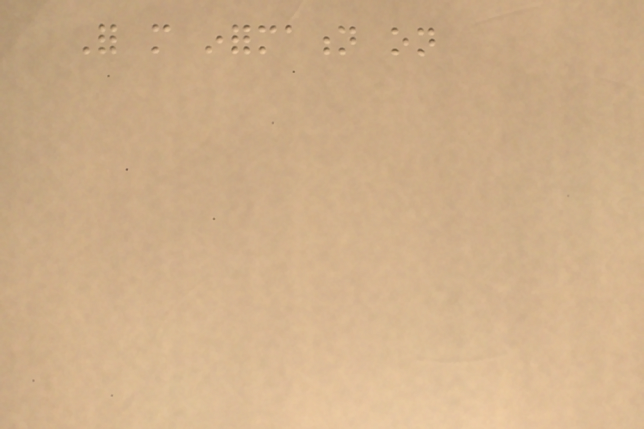For more information on
